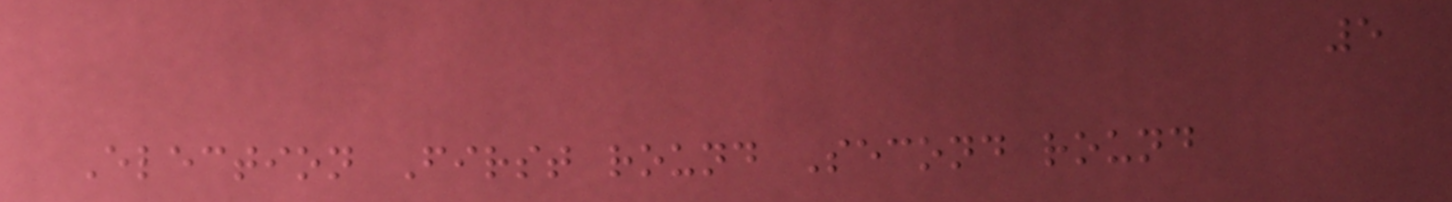5
Election First round Second round
